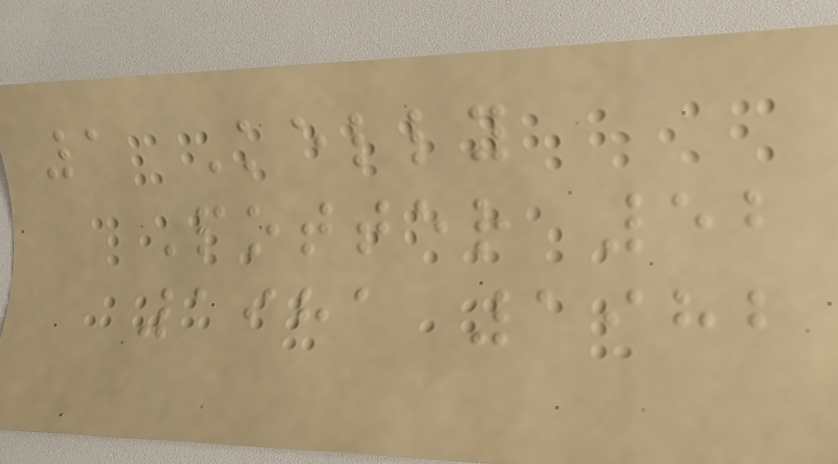1 Kelly
Potter 52
1981 1982
